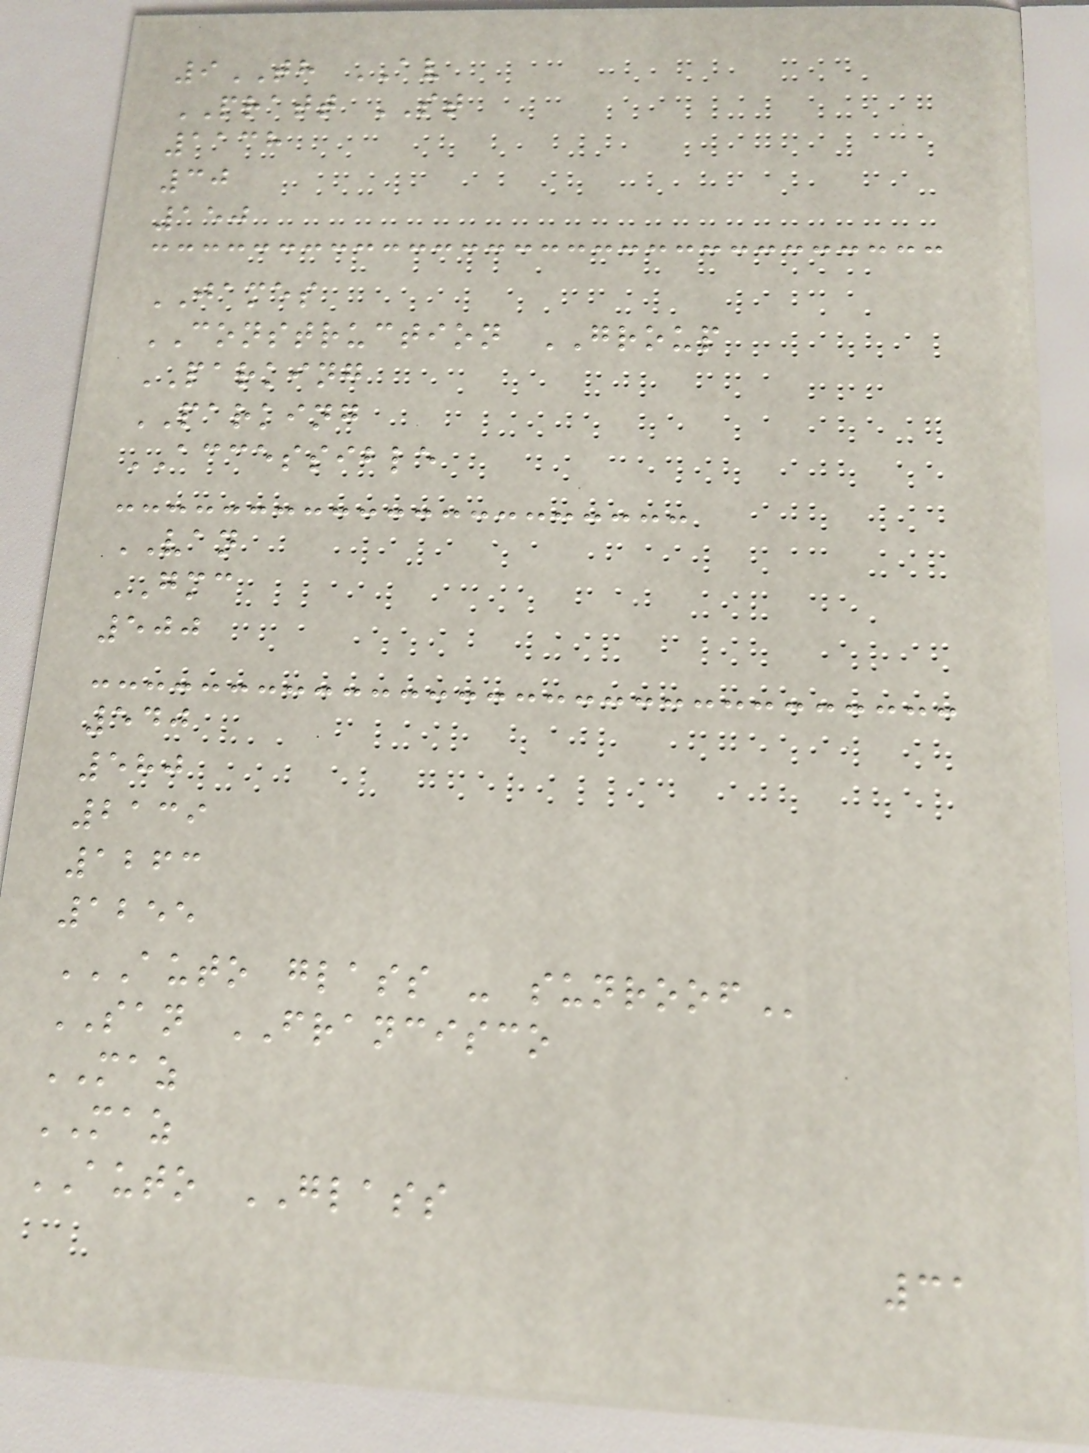9TH AV
PRATT ST
1138
30
150
JAMES
CONSTRUCTION GROUP
PARKING
PARKING
ACCESSIBLE
VAN
GMC
500
540
580
2139
1263
1255
AUTO GLASS - SUNROOF
SAN FRANCISCO
MAZ
MAZ
AUTO GLASS
31
